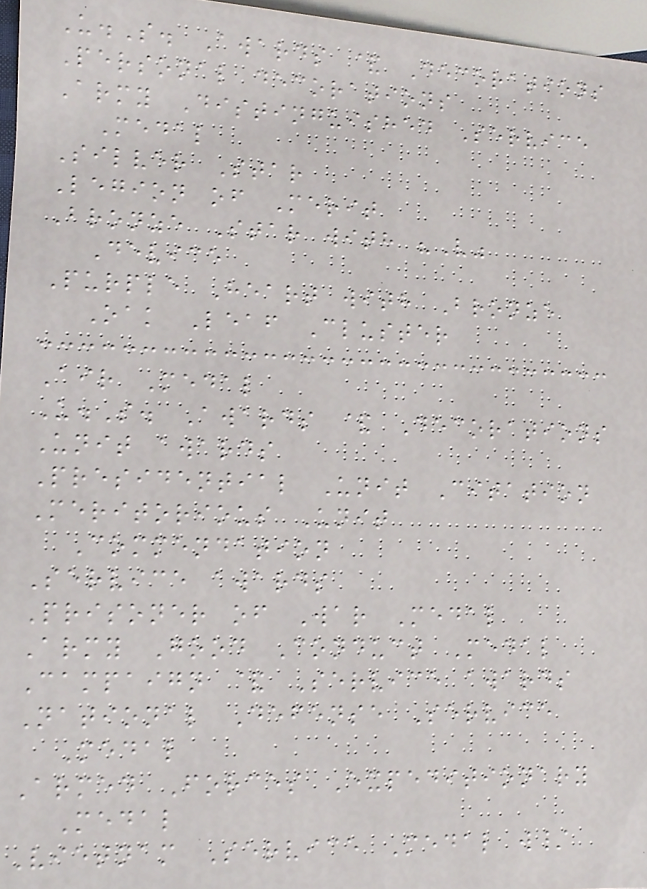U.S. Awards & Decorations
Personal decorations
Army Distinguished Service
Medal
Silver Star
Legion of Merit
Bronze Star with "V"
Device
Purple Heart with Bronze
Oak Leaf Cluster
Air Medal
U.S. Awards & Decorations
Unit awards
Presidential Unit Citation
Meritorious Unit
Commendation
Service awards
Prisoner of War Medal
Army Good Conduct Medal
Campaign & Service awards
National Defense Service
Medal
Armed Forces Expeditionary
Medal
Vietnam Service Medal w/
